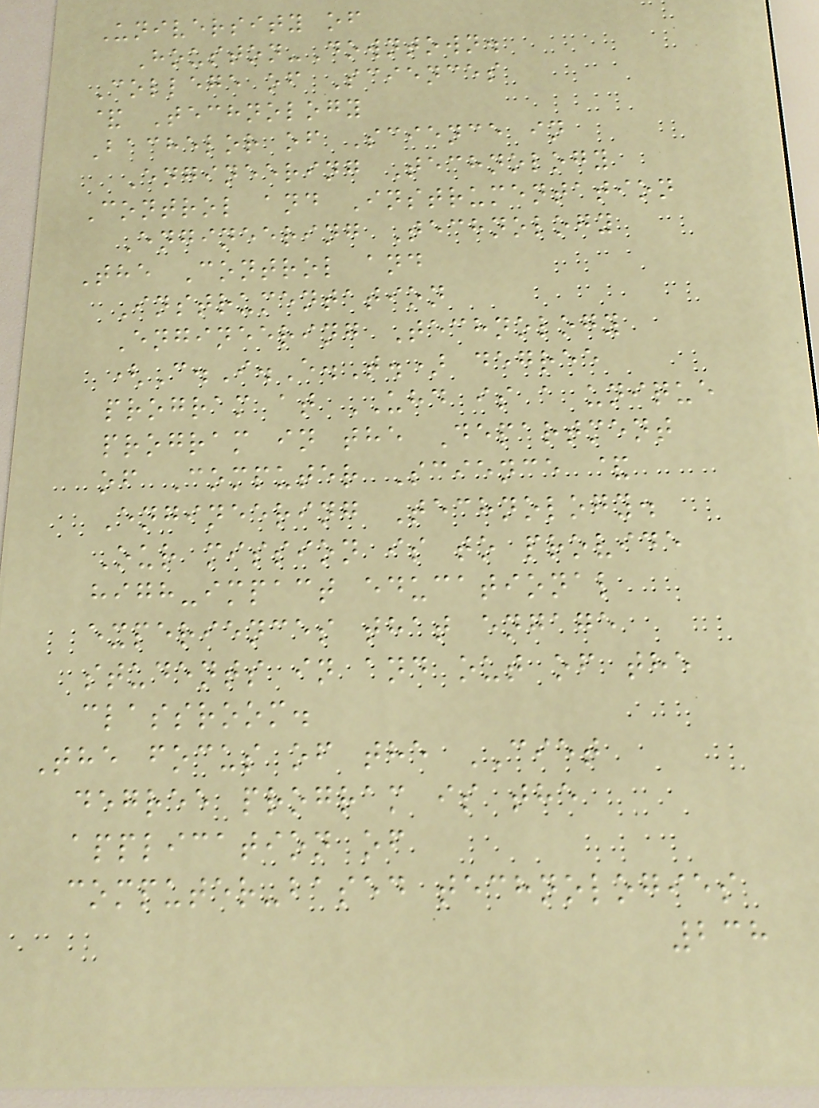University of
Houston-Downtown.
College of Sciences
& Technology
Bachelor of Science in
Engineering Technology
Control and Instrumentation
Engineering Technology
The Control and
Instrumentation
Engineering Technology
(C.I.E.T.) degree
program at UHD is a unique
program in the Department
of Computer Science &
Engineering Technology.
Our mission is to provide
high-impact educational
experiences that engage
students in and out of the
classroom.
The focus of the CIET
degree program is the
application of
computer-based technologies
238
